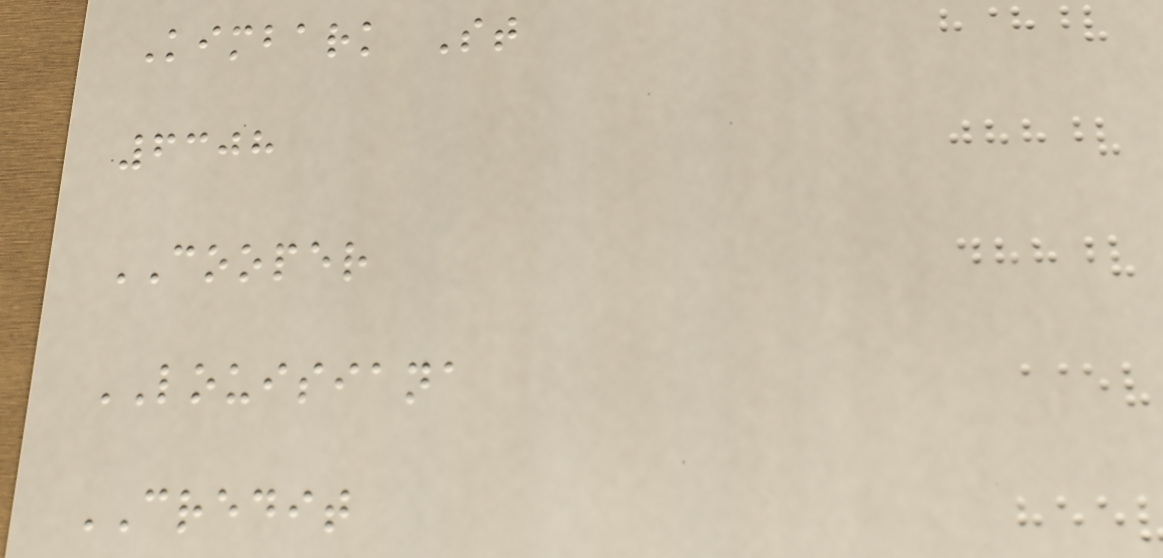Kimbark St
6308
COOPER
LOUISIANA
CREDIT
